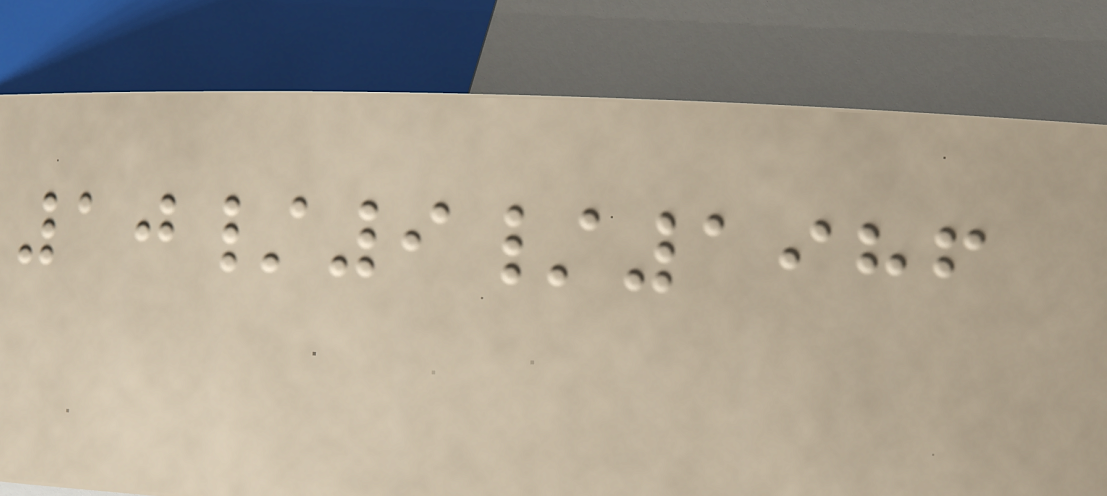10/9/1986
